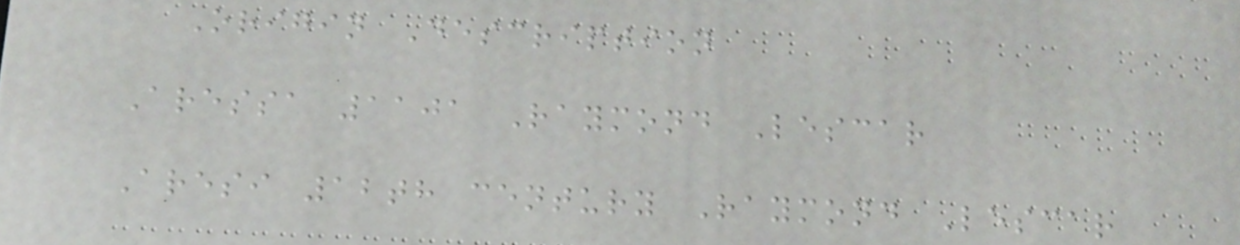Origin Description
Aressa 1101 Raymond Lescar
Aresi 12th century Raymond Lescar
